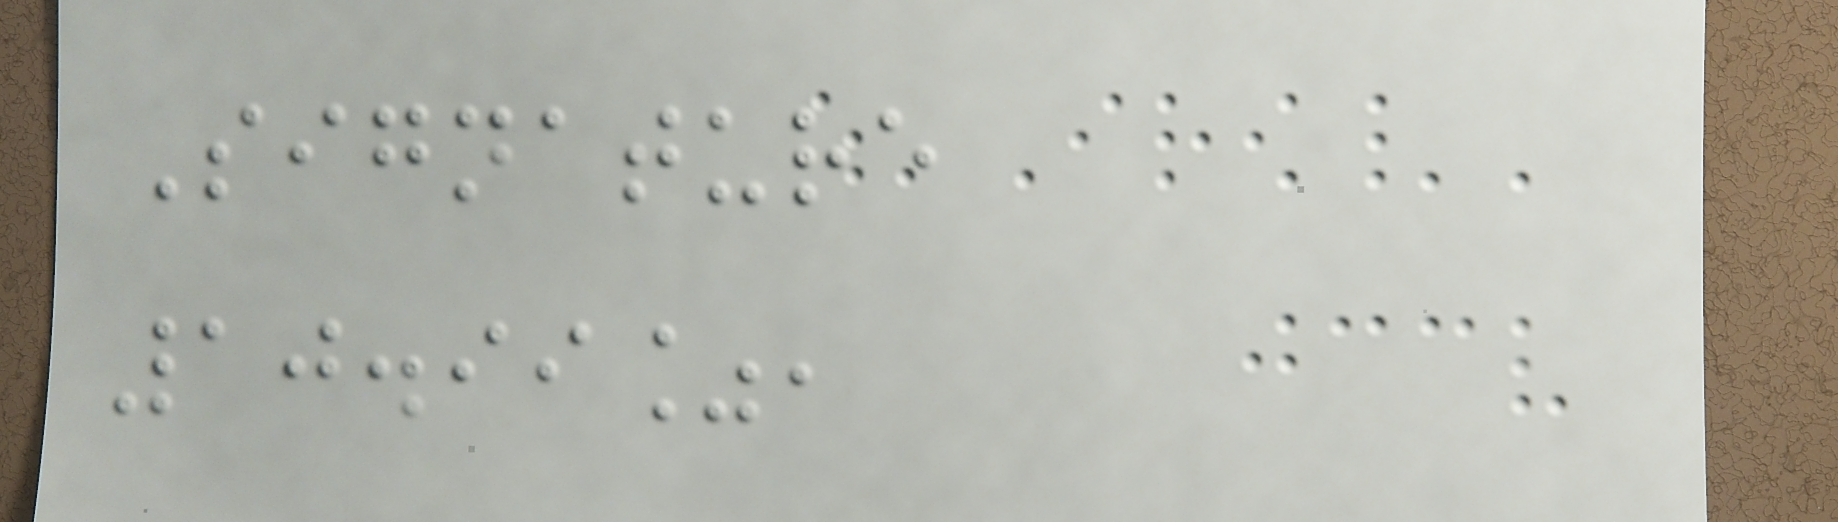Signature
10.99%,
